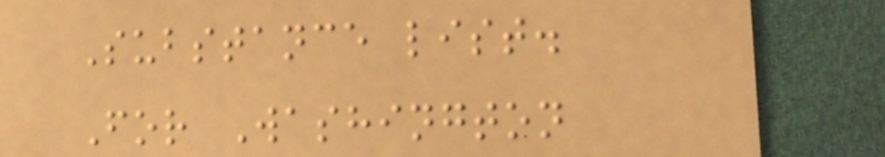Substance list.
For Washington
